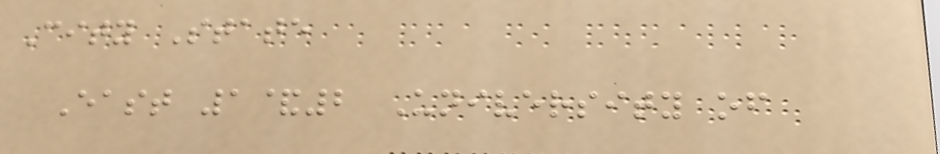City State
East 1&2 University of
